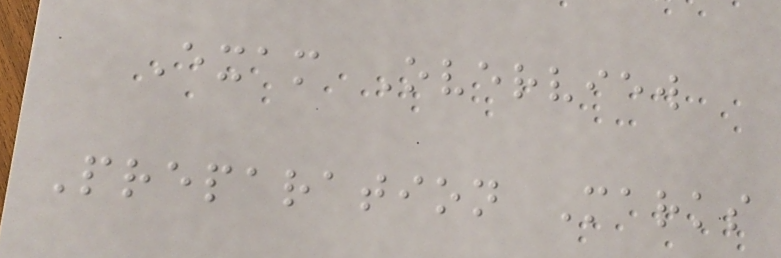Exam Overview
Preparation Marks
